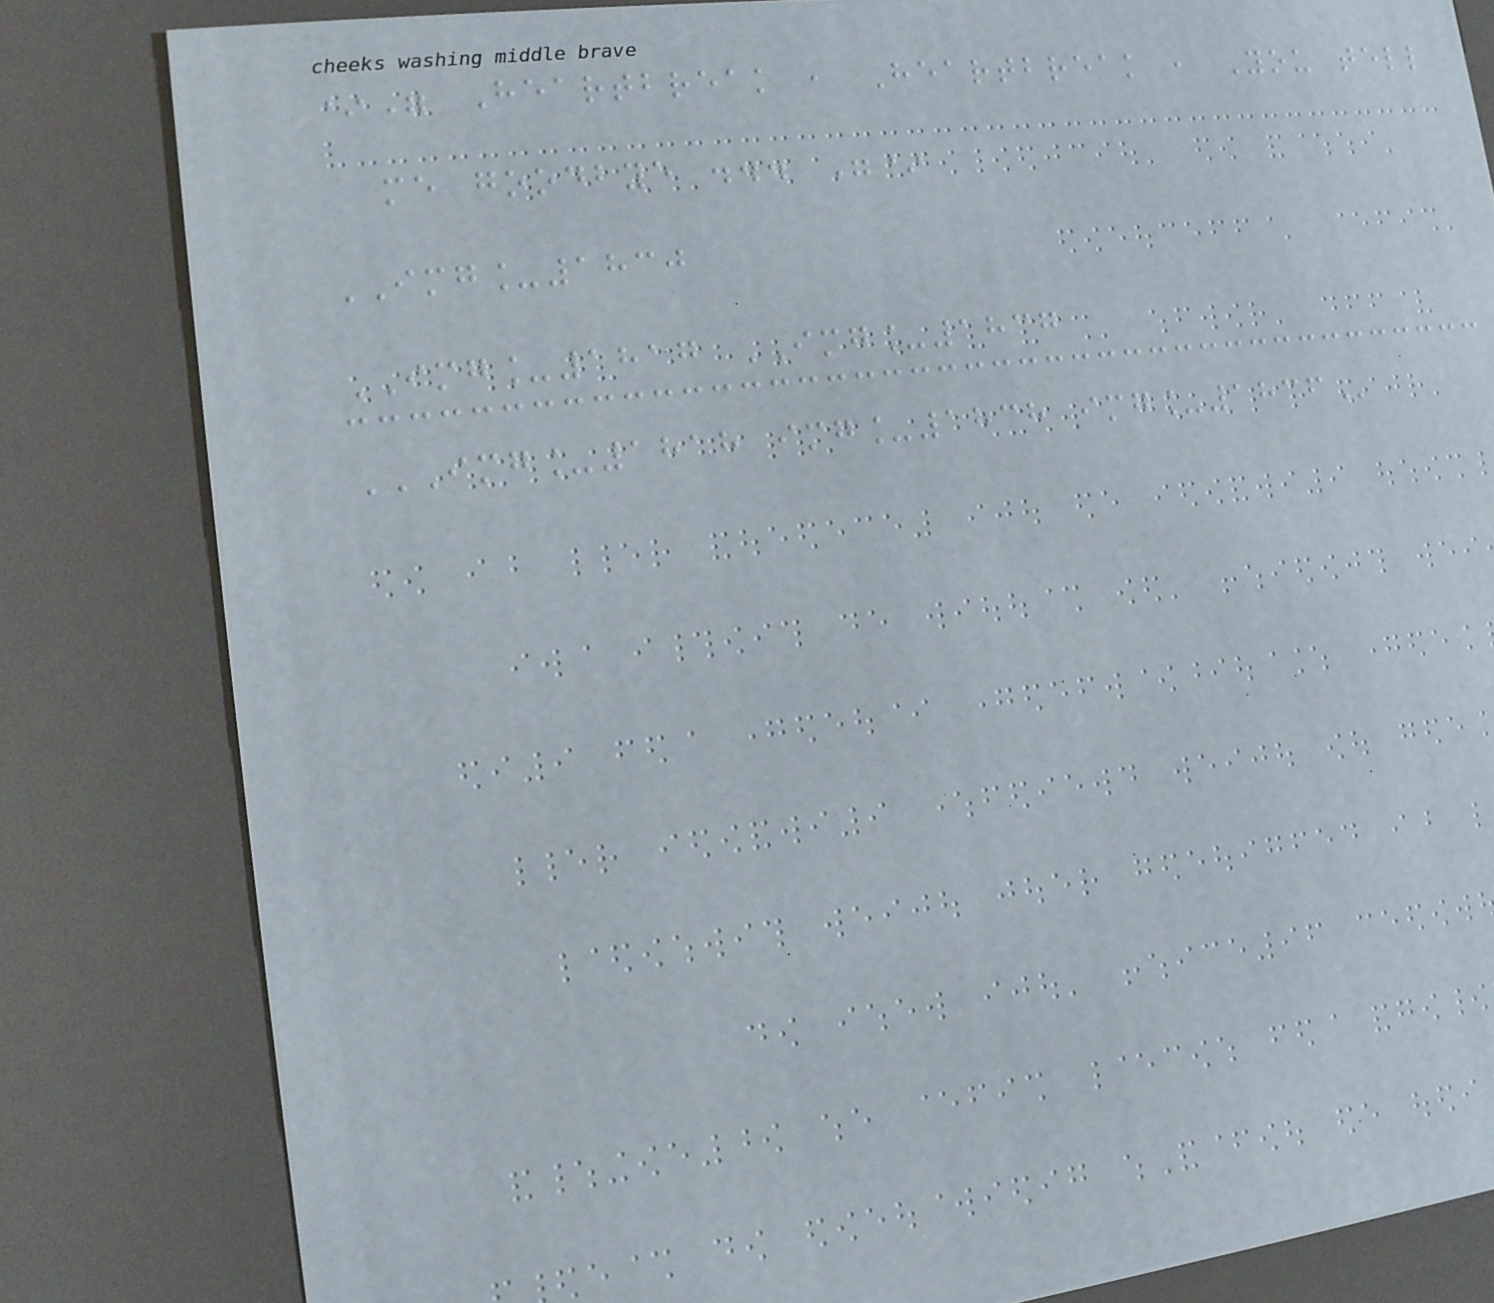*" Heartbreak , Heartbreak , You tell
me goodbye ... "*
IMG_1830
IMG_1817 IMG_1837
IMG_1818 IMG_1838 IMG_1836
